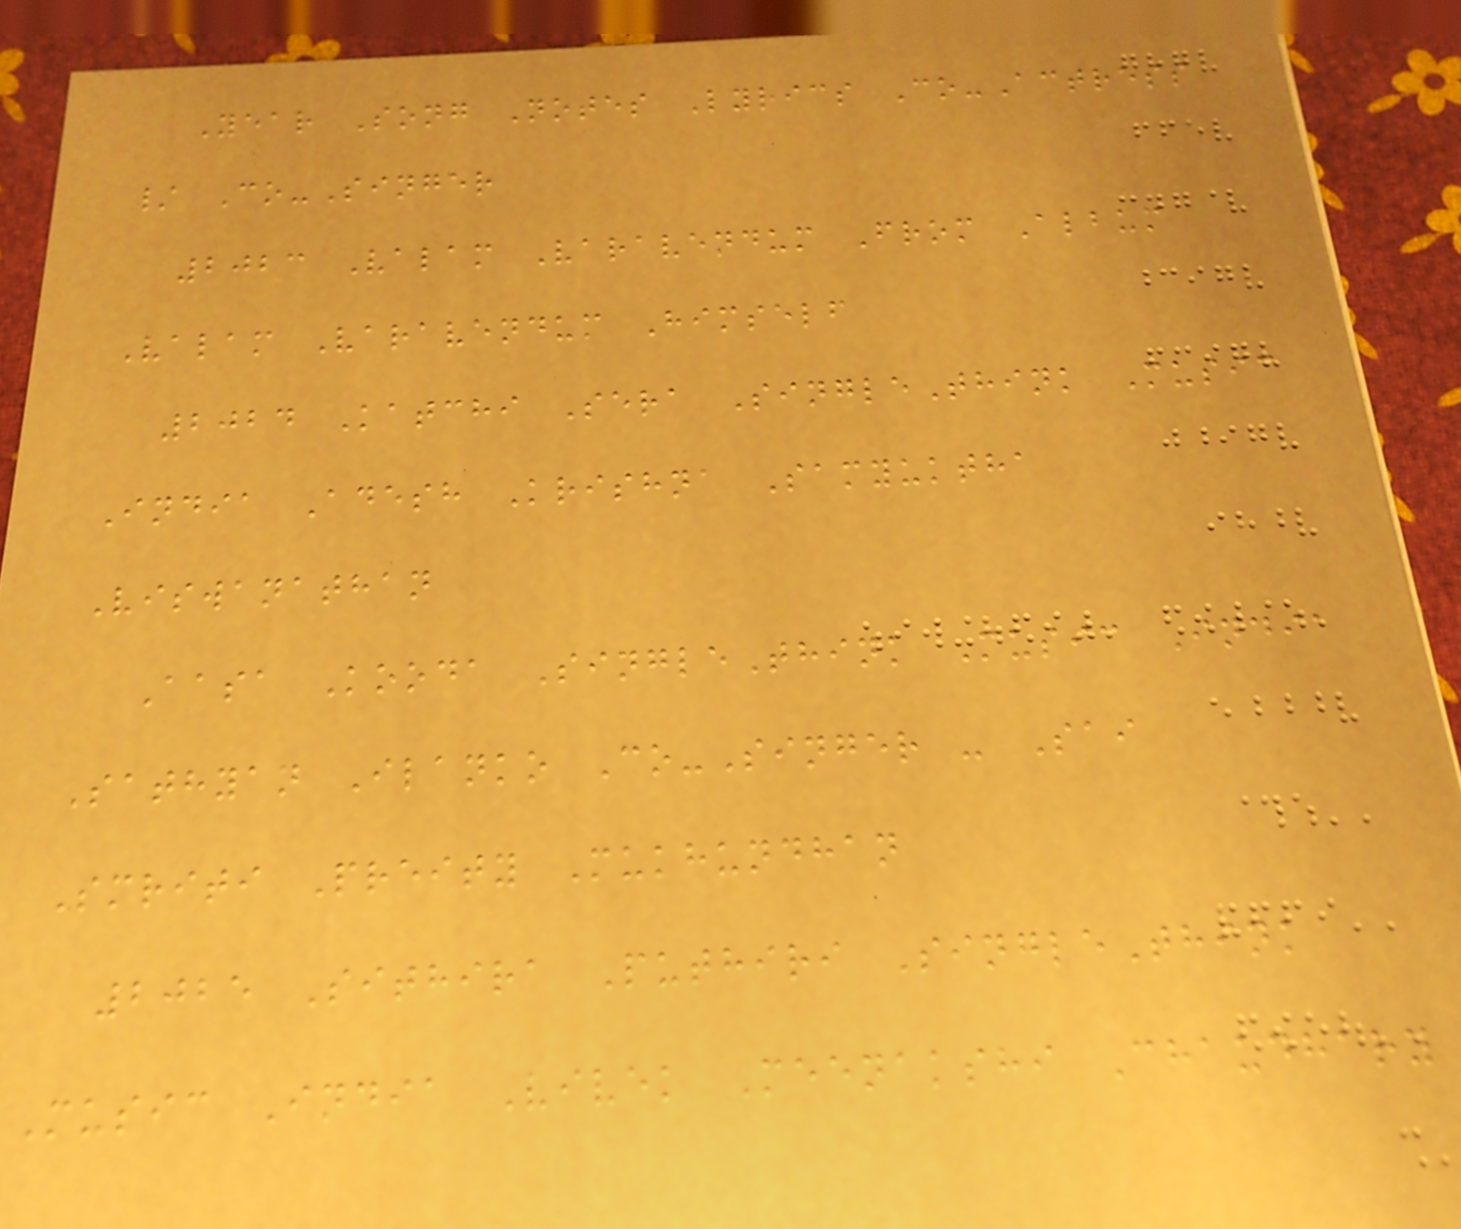Year Song Notes Lyrics Co-Actress
/ Co-Singer
2023 Valam Varavendum From Album
Valam Varavendum Himself
2024 Katchi Sera SingleThink Music
India Adesh Krishna Samyuktha
Viswanathan
Aasa Kooda SingleThink Music India
Sathyan Ilanko Co-Singer - Sai
Smriti Preity Mukhundhan
2025 Sithira Puthiri SingleThink
Music India Vivek Meenakshi Chaudhary
